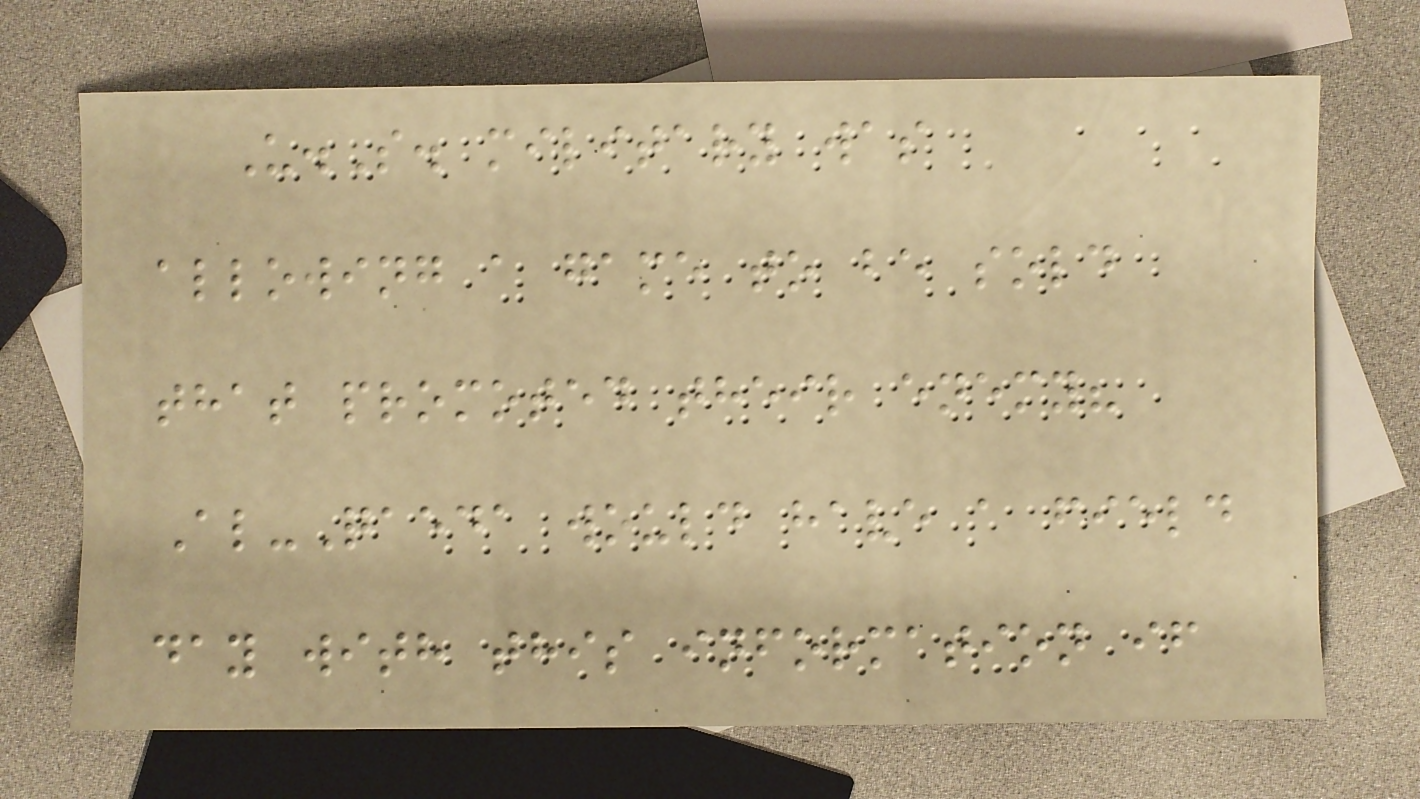U.S. military was
allowing a game to be sold
that promoted their enemy?
Al-Qaeda would have a field
day with this information if
